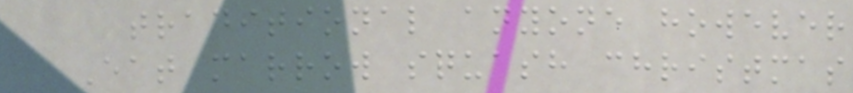traditional anyone however
Eat marrow squash christmas
